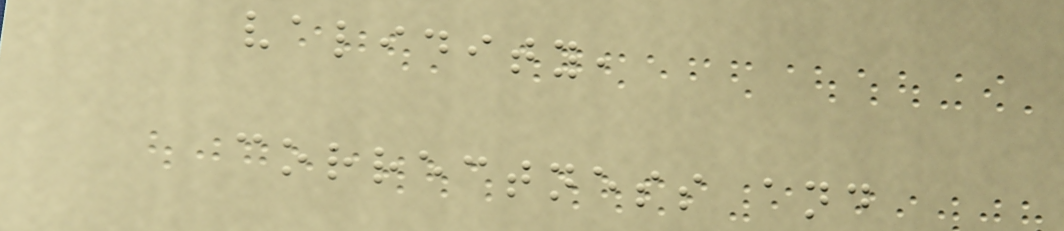validity,
correctness and
